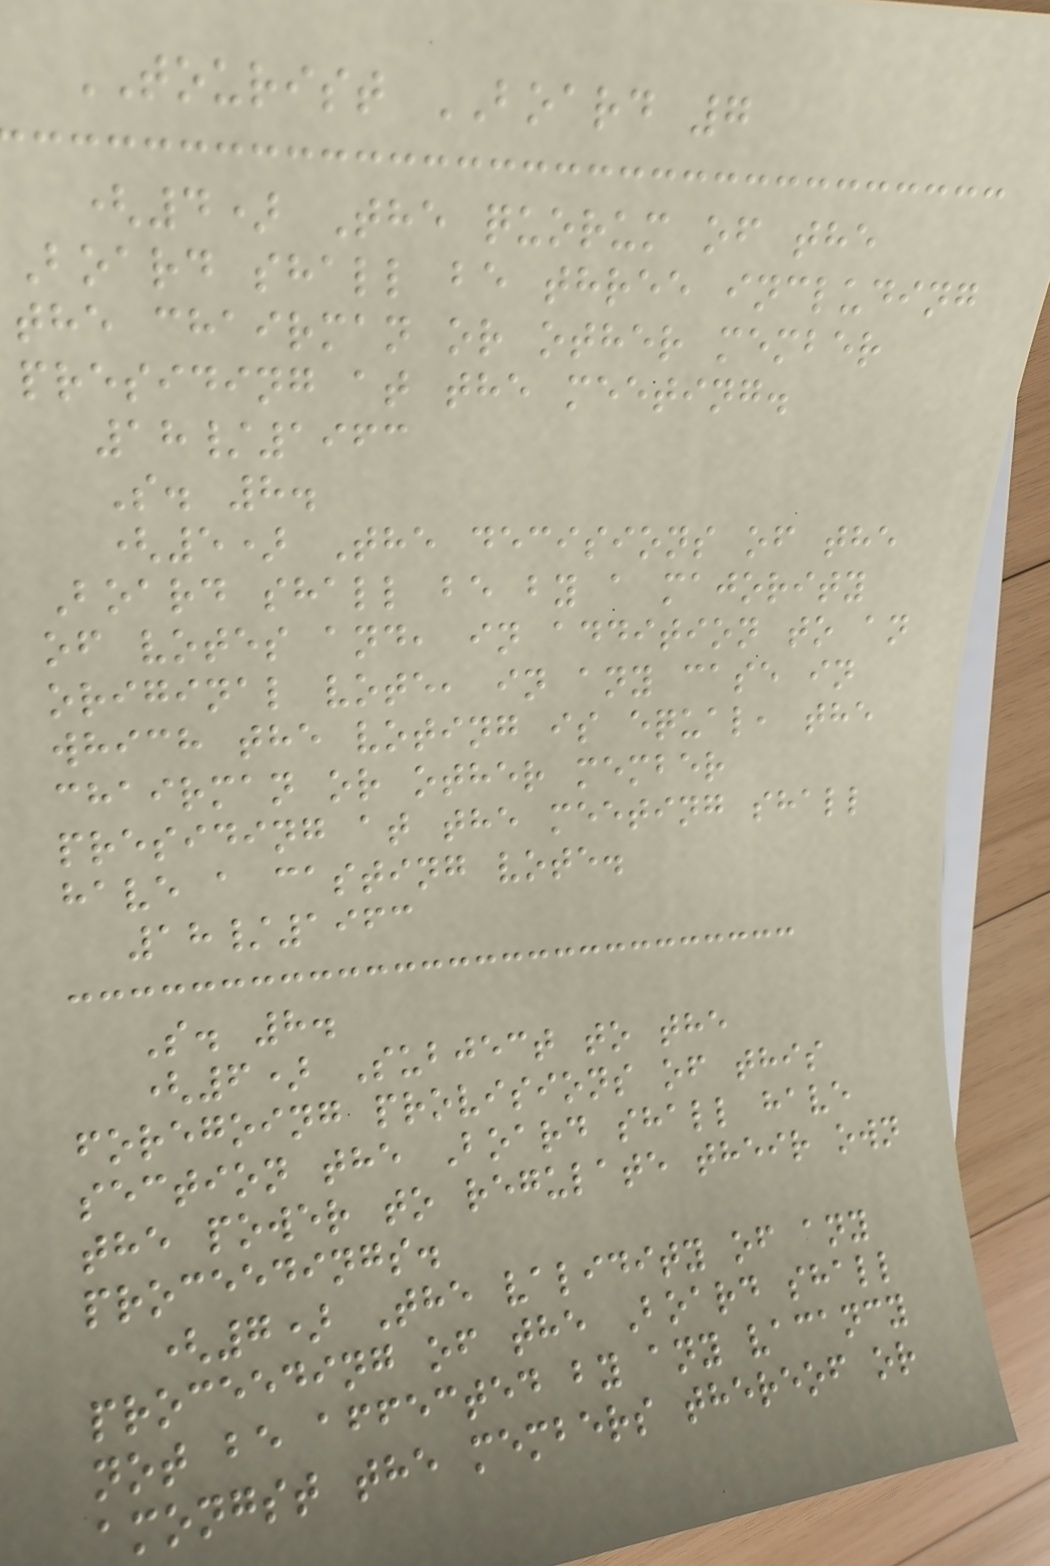TOURIST BOARD 7
(4) The quorum of the
Board shall be three including
the chairman or other member
presiding at the meeting.
18/1963
S. 8.
(5) The decisions of the
Board shall be by a majority
of votes and, in addition to an
original vote, in any case in
which the voting is equal, the
chairman or other member
presiding at the meeting shall
have a casting vote.
18/1963
S. 8.
(6) Subject to the
foregoing provisions of this
section the Board shall have
the power to regulate their own
proceedings.
(7) The validity of any
proceeding of the Board shall
not be affected by any vacancy
amongst the members thereof or
